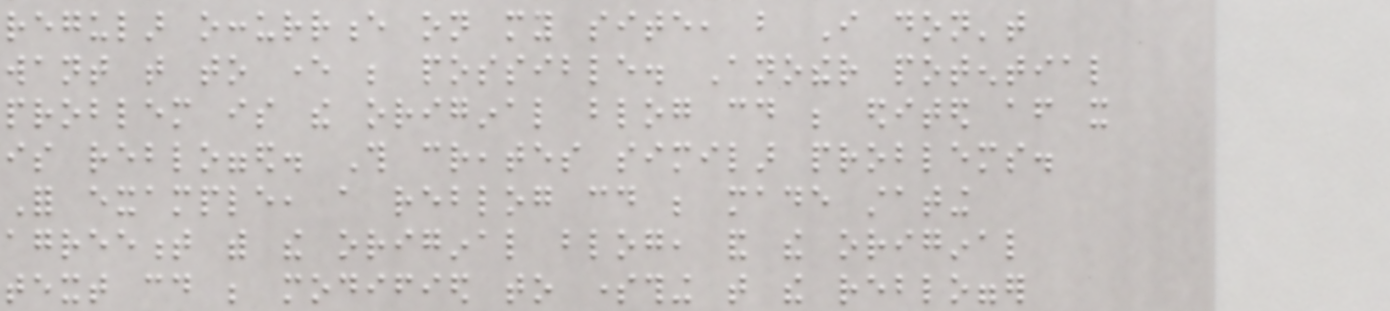regular occurrence on my site, but I don't
want that to ever be possible. Another potential
problem is the original blog could be edited after it
is reblogged. This creates similar problems.
For example, a reblog could be made stating
agreement with the original blog, and the original
text could be modified to something that the reblogger
